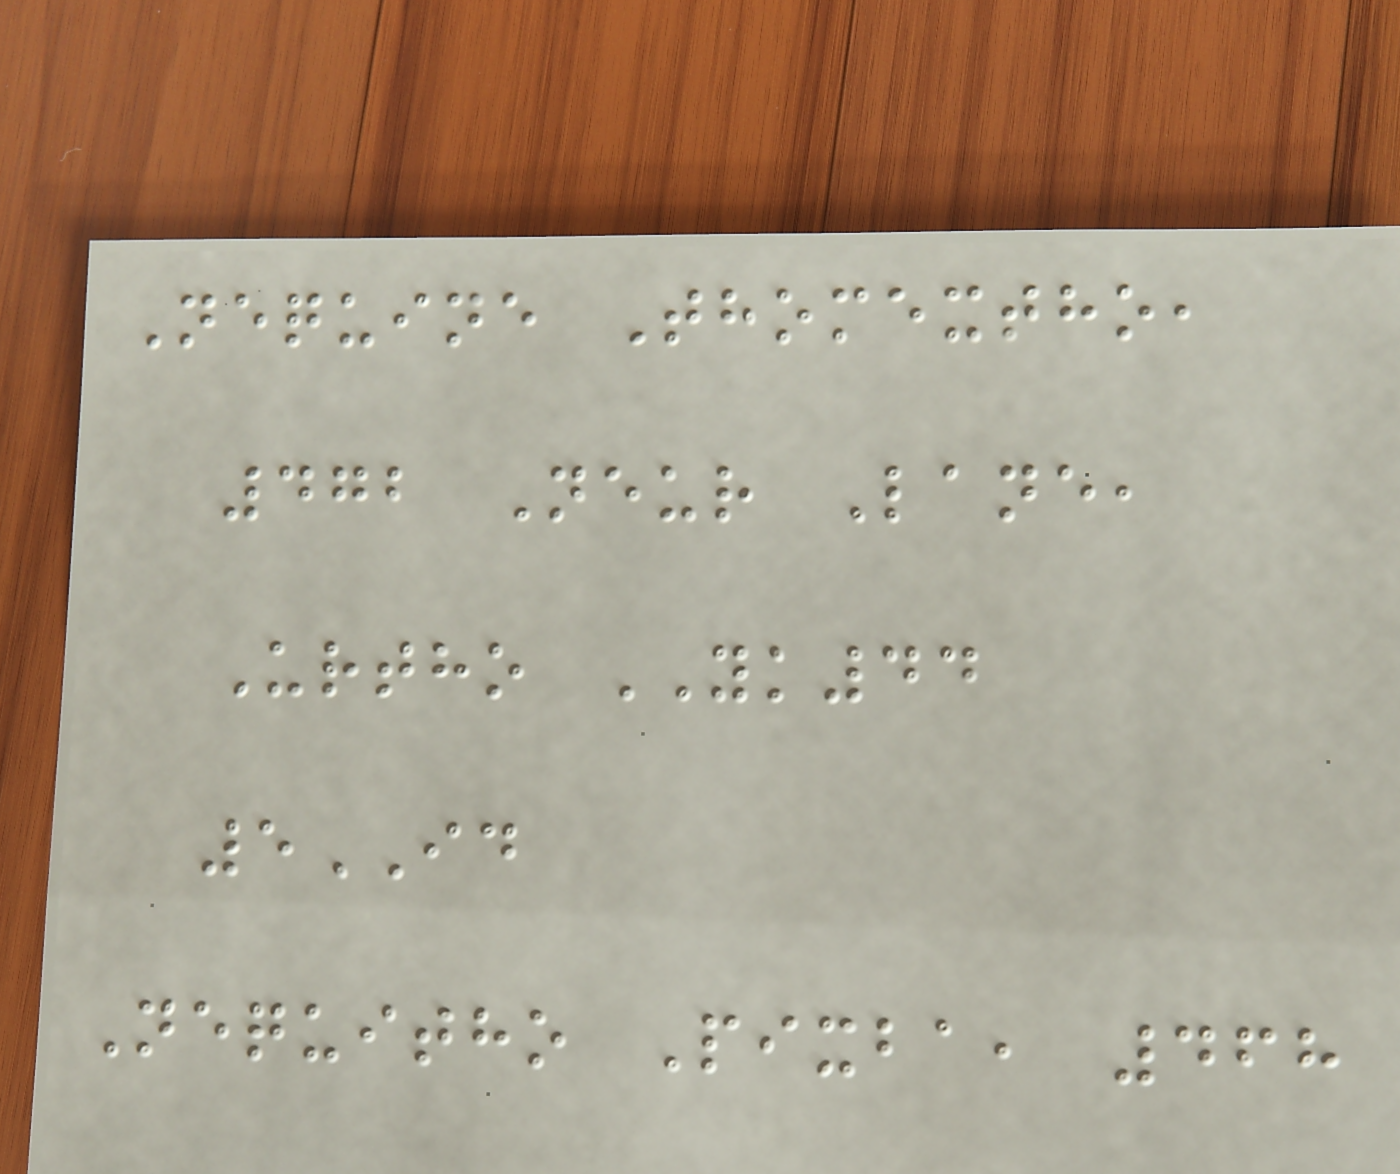Nequine Thomextho,
472 Neur Lane,
Urtho YK44
5ID
Nequitho Pixba, 468
